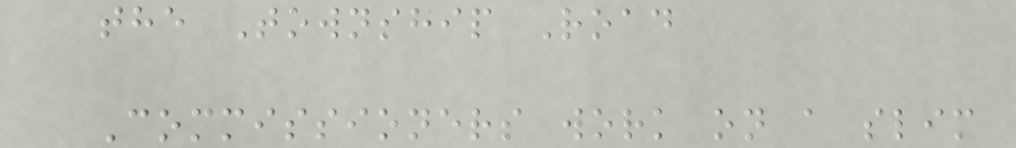the Township Road
Commissioners work on a slim
